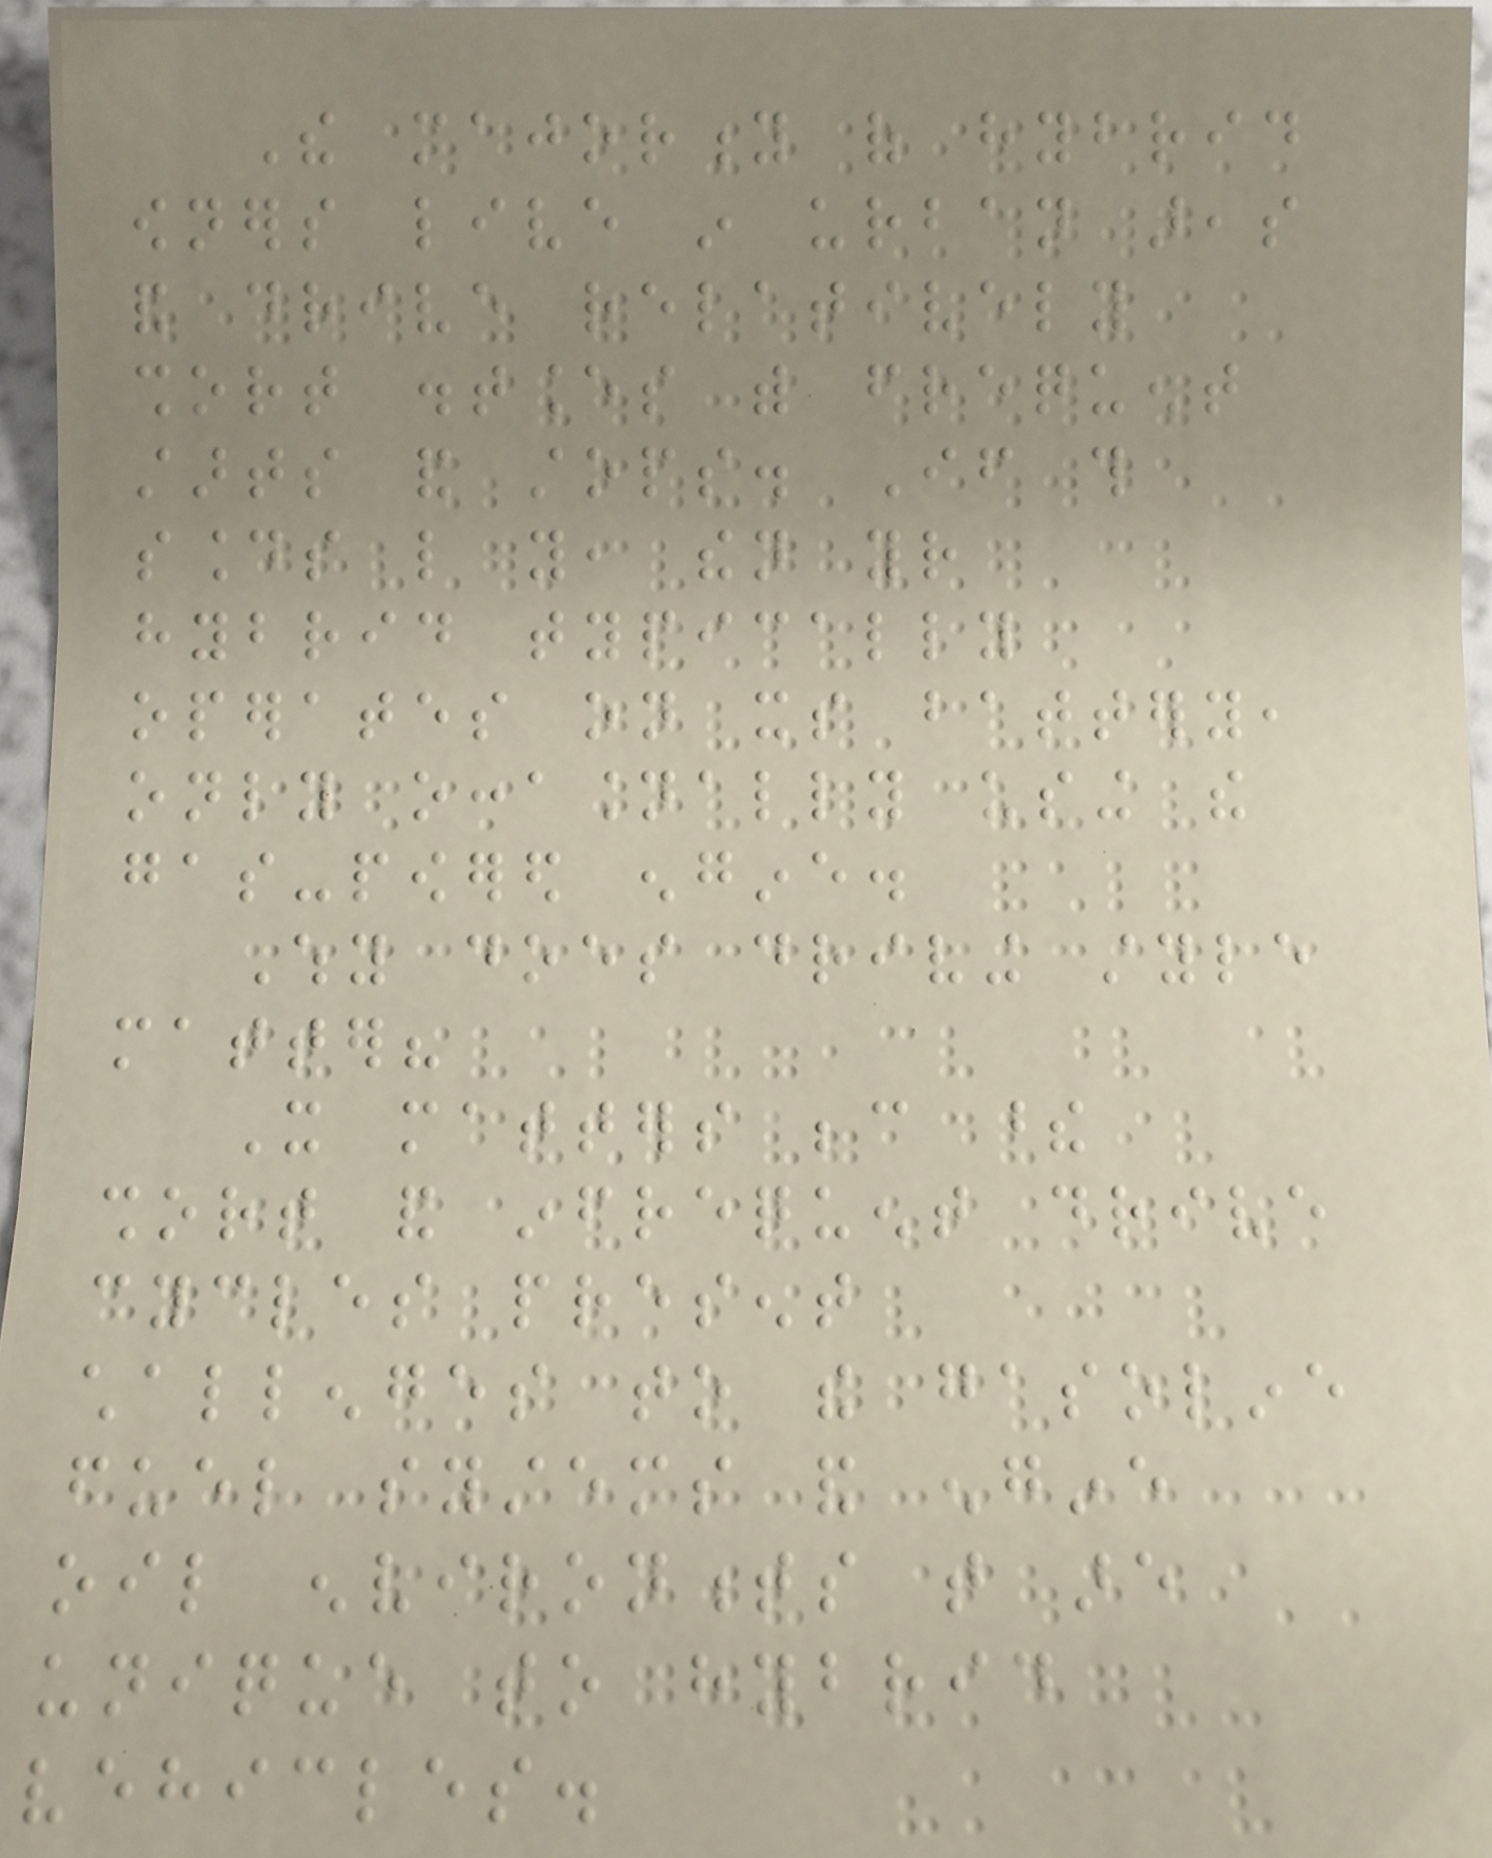The majority of hybrid
owners live in urban areas
and drive relatively
short distances with frequent
starts and stops. If this
sounds like you, then your
hybrid typically
operates on its battery,
only occasionally using the
gas-powered engine.
Why does driving style
matter?
It matters because these
short and infrequent drive
cycles present
challenges to the gasoline
fuel systems and engine
oil environments that are
unique to hybrid
vehicles.
